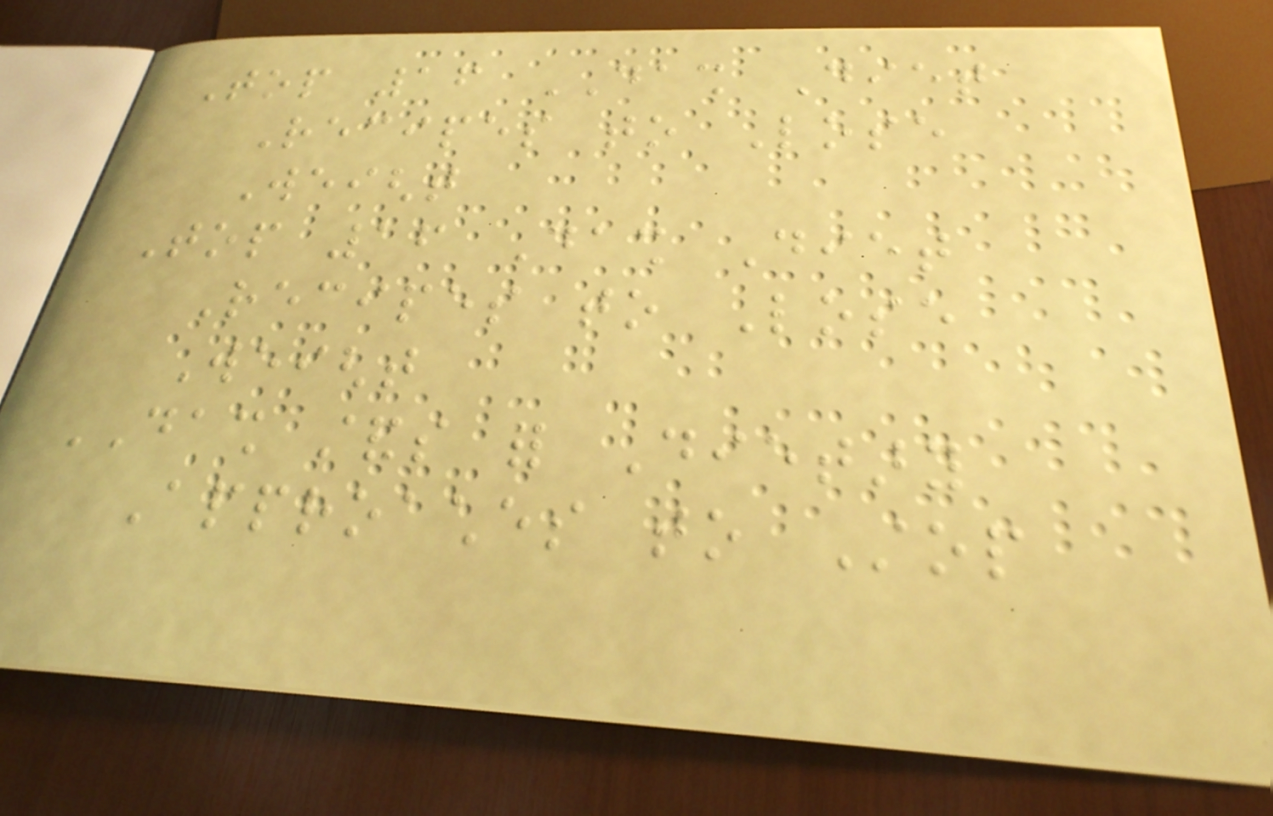Top 16 DASH Diet
Recipes to Lose
Weight
Top 16 Dash Diet
Recipes to Lose
Weight
DASH stands for Dietary
Approaches to Stop
